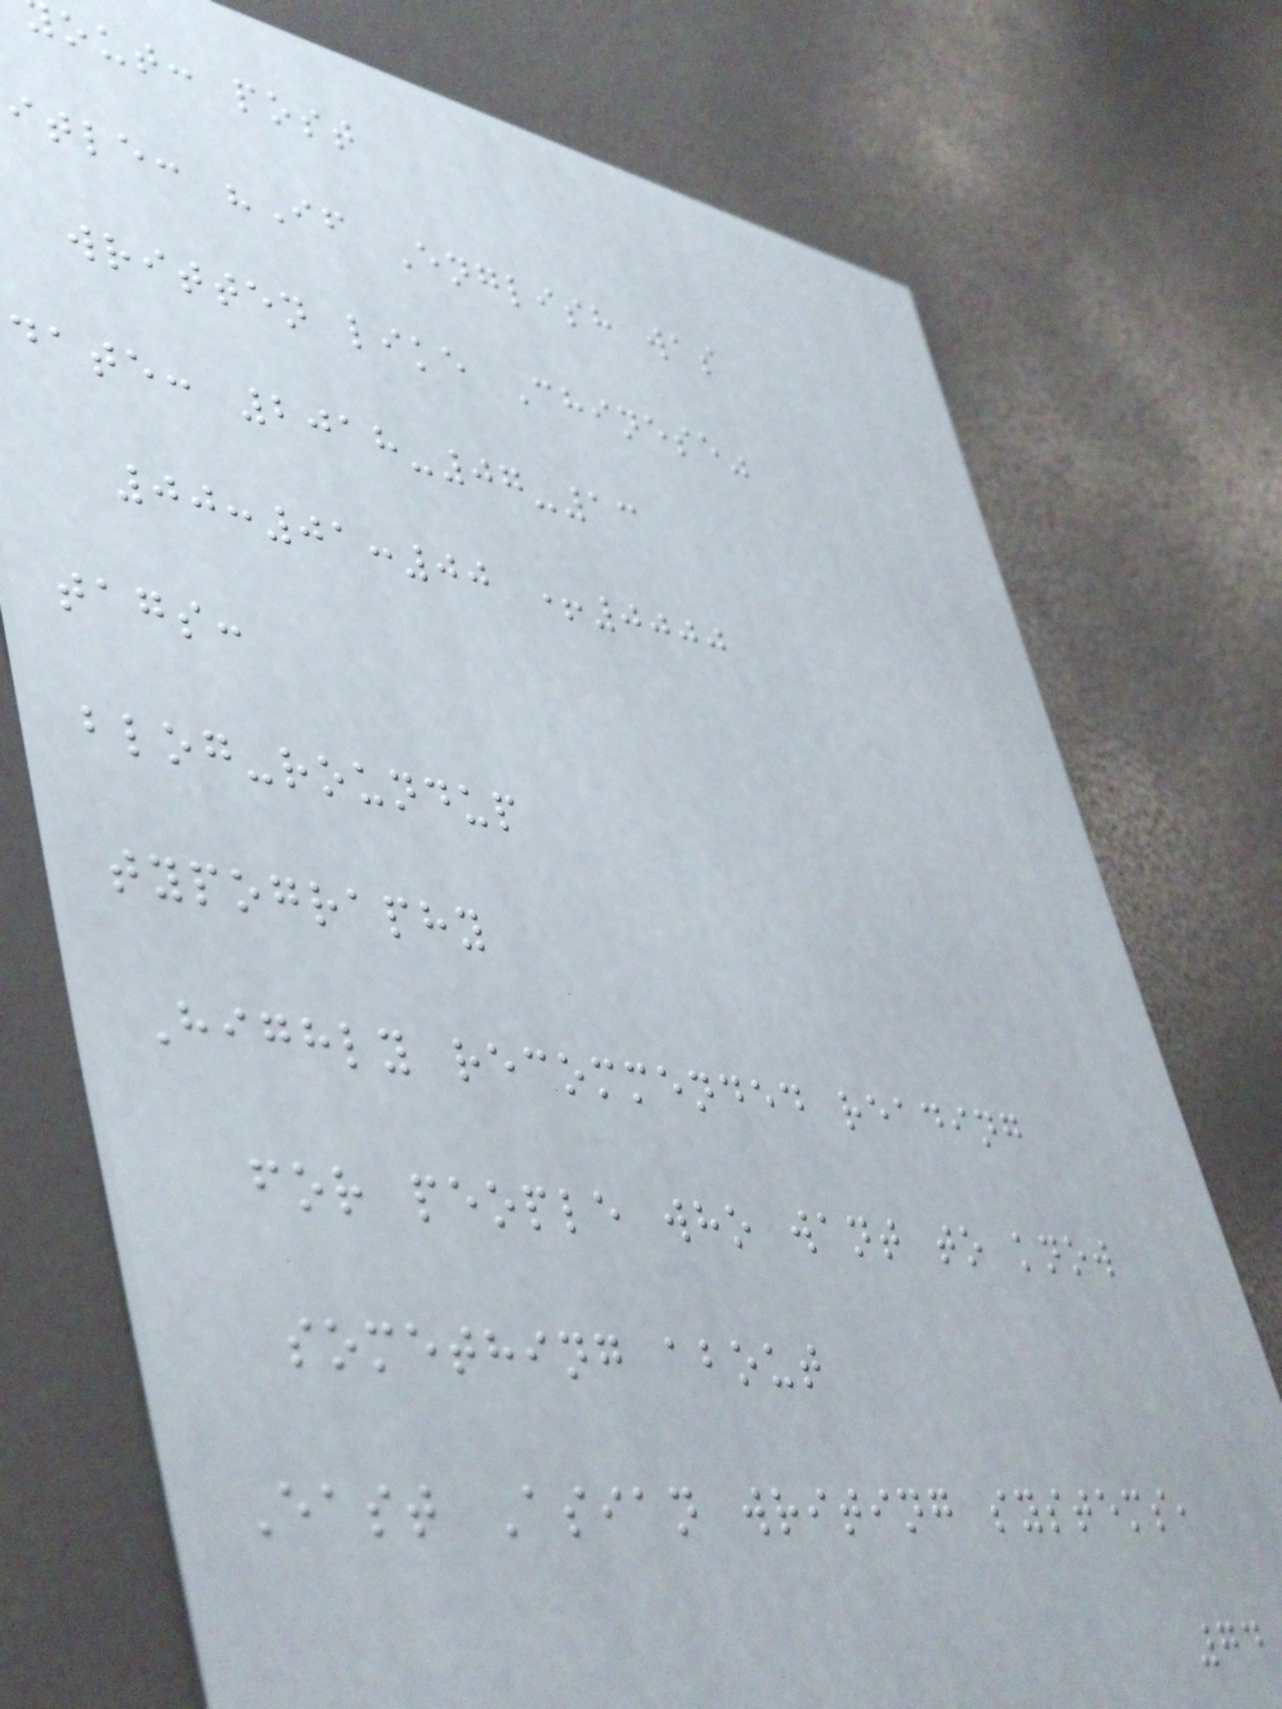out: post
itle: "If English was
written like Chinese"
date: 2018-07-13
00:01:00 +0000
tags:
blog-roundup
typography
Highly recommended reading
for people who want to know
something about
East Asian writing systems,
74
